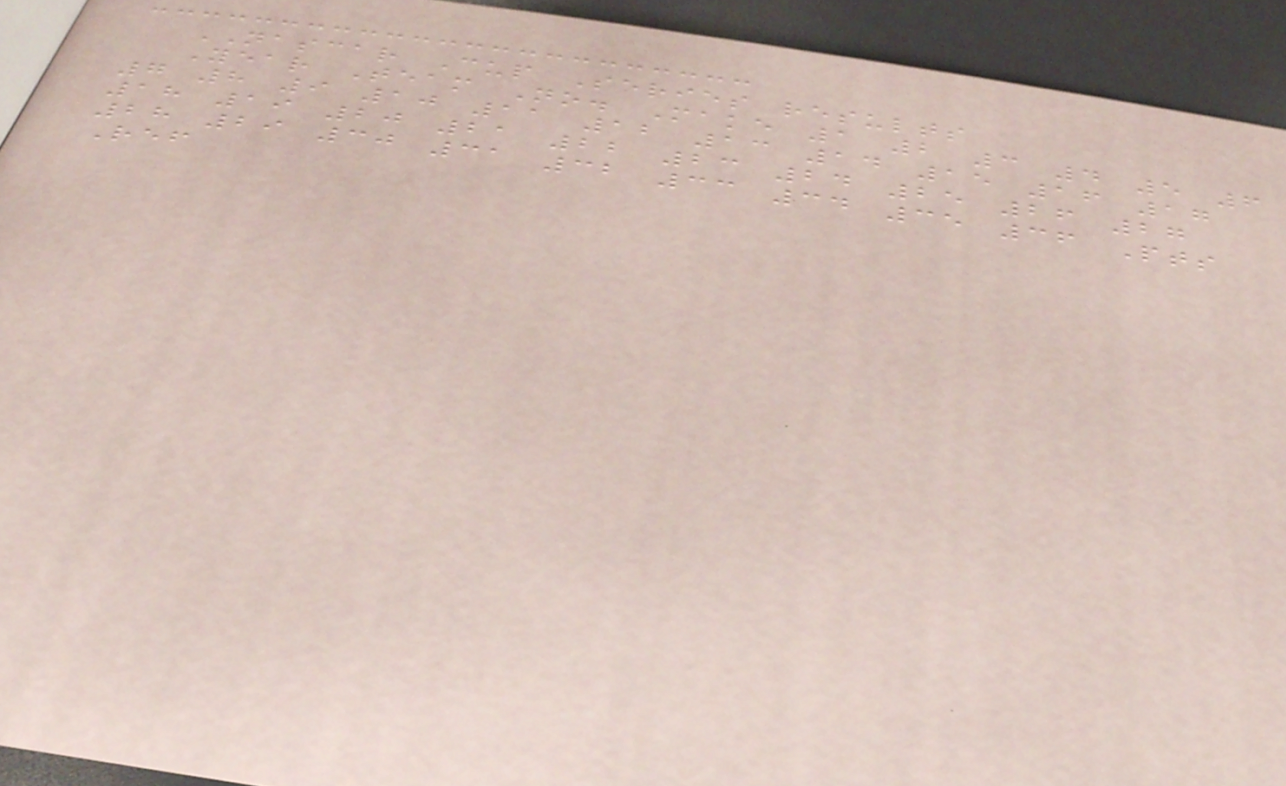NASCAR Cup Series results
Year Team No. Make 1 2 3 4 5 6
7 8 9 10 11 12 13 14 15 16 17
18 19 20 21 22 23 24 25 26 27
28 29 30 31 32 33 34 35 36 Pts
Ref
